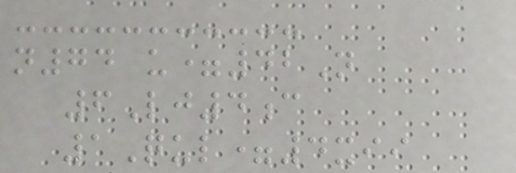n74 u=42N
6Lj4c
1Qul=4xii
